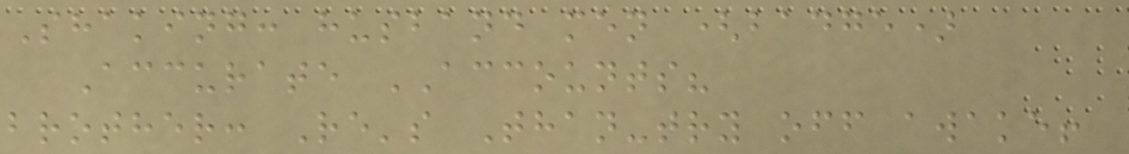Shaking: husband men (badge)
Accurate ACCOUNTS?
brother: Re's Than-try off awake!
